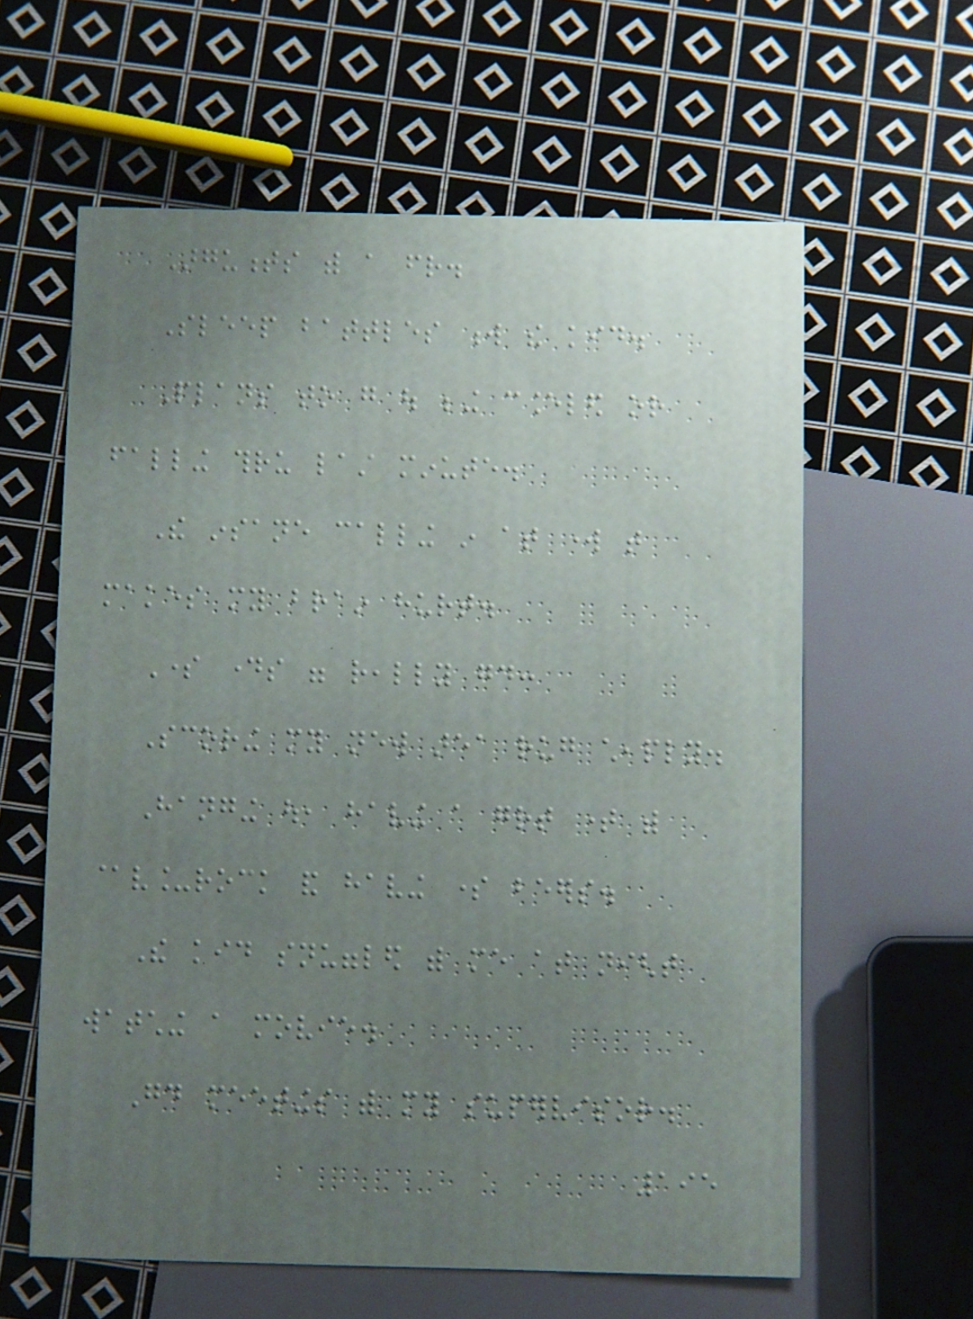Arguments with a friend.
Sleep battles w the kid.
Plans to go out being canceled or
falling thru last minute.
The insane calling in at work that
makes my brain hurt.
Some days were really good:
Scoring my new area rug cheaply.
Hanging out, having a great time with
@v_rock and having some beers.
The kid snuggled with me at night
watching a movie.
Good meetings with my supervisor.
195
